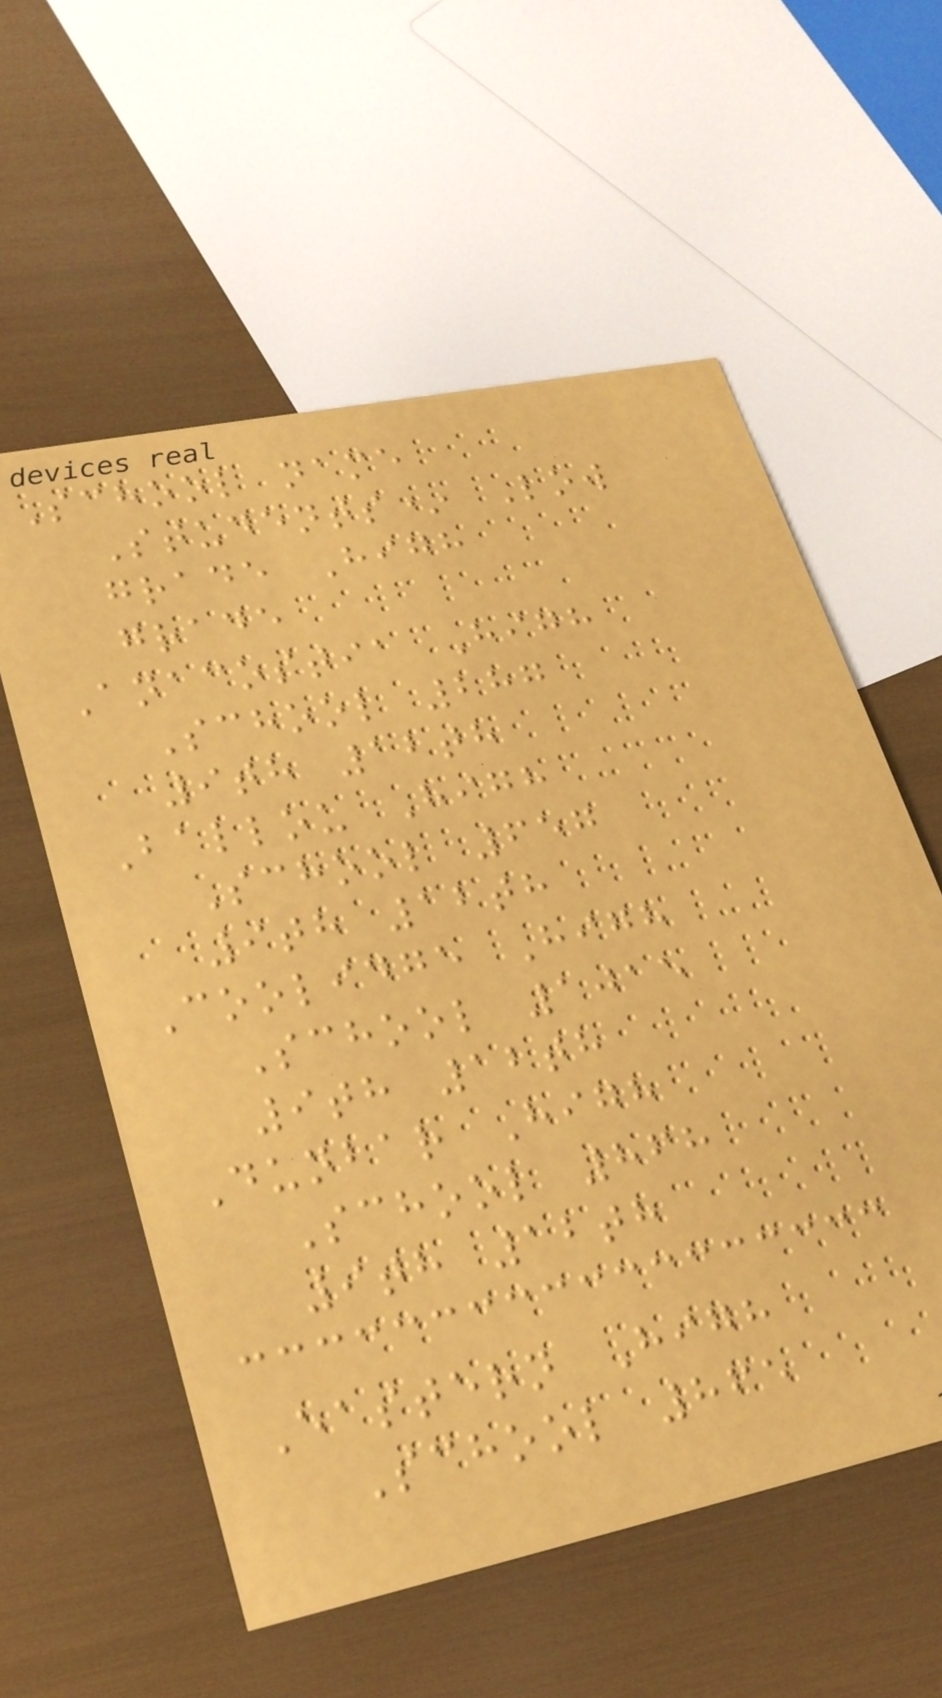School name
Students* Low
grade High
grade
Anacostia High
School 287
9th 12th
Ballou High
School 657
9th 12th
Coolidge High
School 1015
9th 12th
Dunbar High
School 868
9th 12th
Eastern High
School 865
